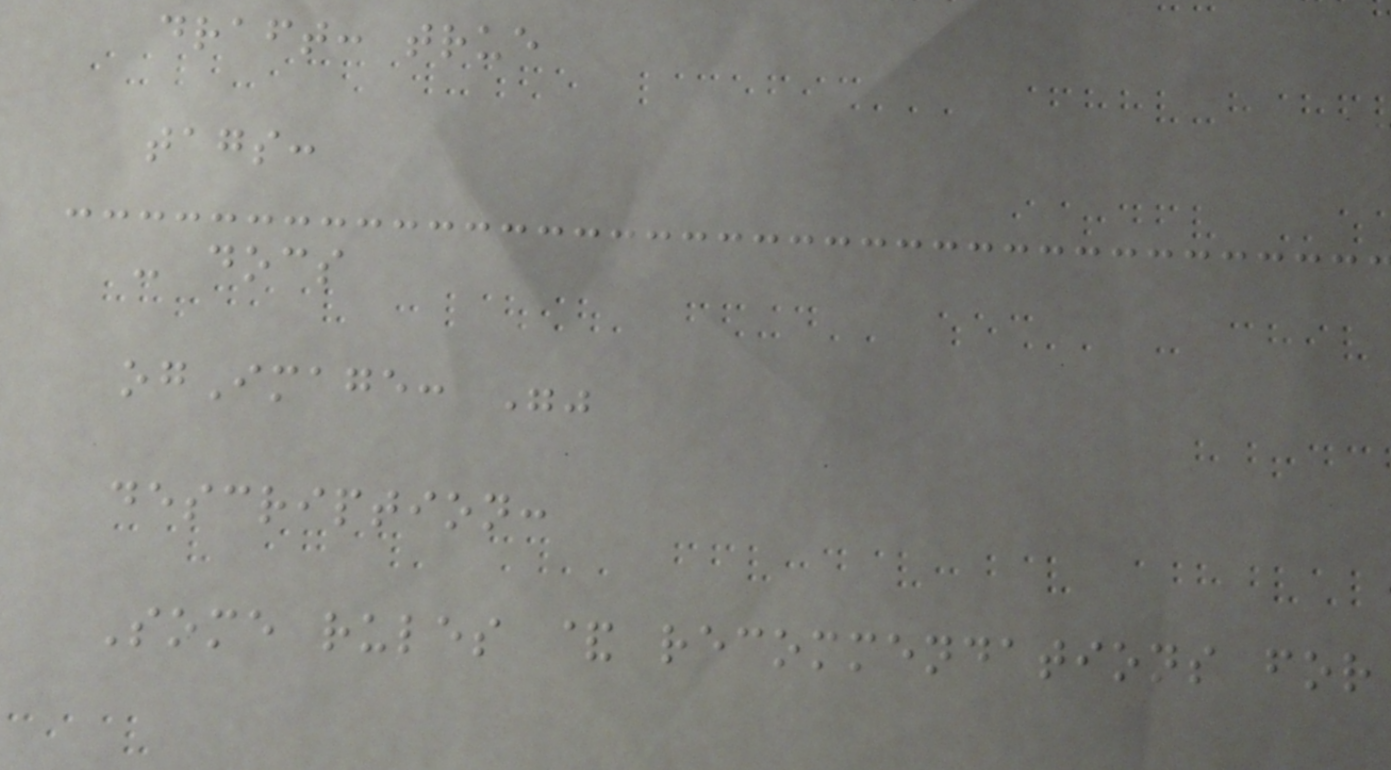draft: true
tags:
- docs
ogImage: ""
description:
Some rules & recommendations for
